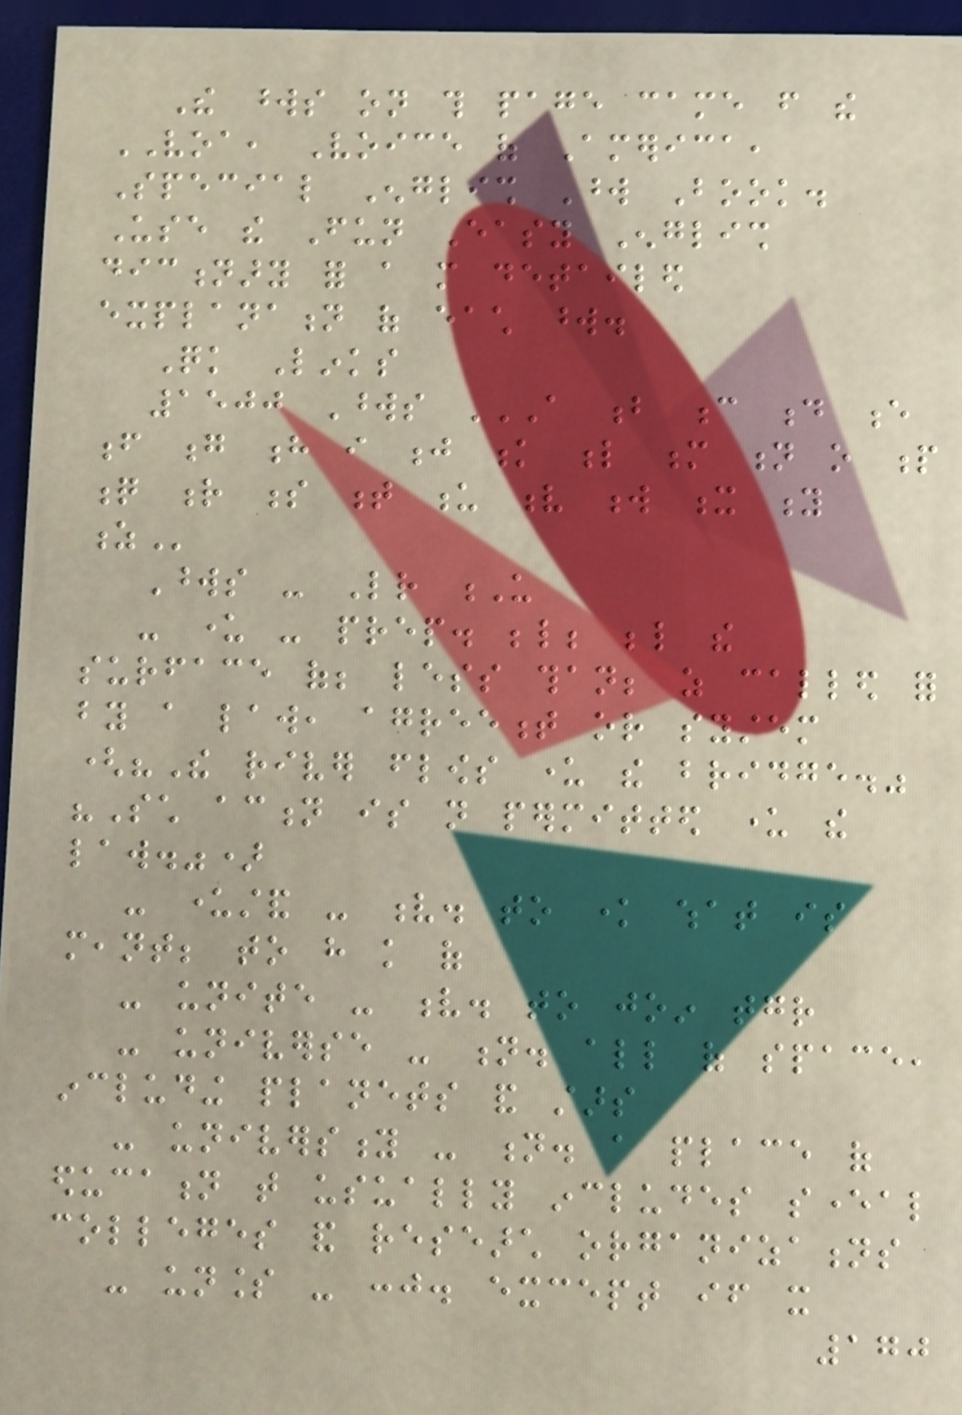The words on this page came from the
VOA, Voice of America,
Special English Word Book.
Use the Fun Easy English
dictionary for a more detailed
explanation of each word.
Quick Links
1500 Words A B C D E
F G H I J K L M N O P
Q R S T U V W X Y
Z
Words - Letter U
- under - prep. below; below the
surface of; less than; as called for
by a law, agreement or system
("The river flows under the bridge."
"Such action is not permitted under the
law.")
- understand - v. to know what is
meant; to have knowledge of
- unite - v. to join together
- universe - n. all of space,
including planets and stars
- university - n. a place of
education that usually includes several
colleges and research organizations
- unless - conj. except if it
170
